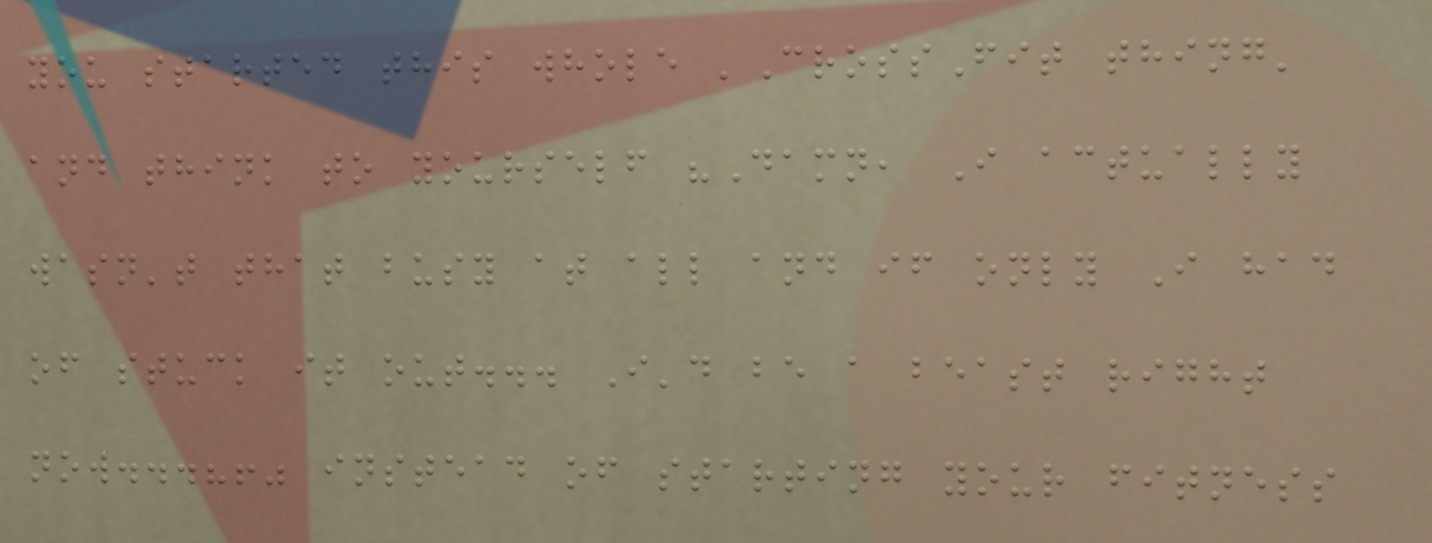you started this whole 'CrossFit thing'
and think to yourself "Damn, I actually
wasn't that busy at all and if only I had
of stuck it out... I'd be a beast right
now...?!" instead of starting your fitness
